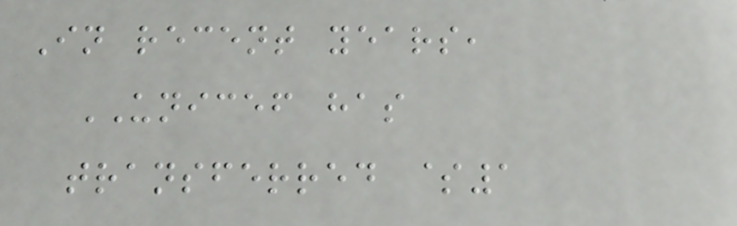In recent years,
UNICEF has
transferred $1
